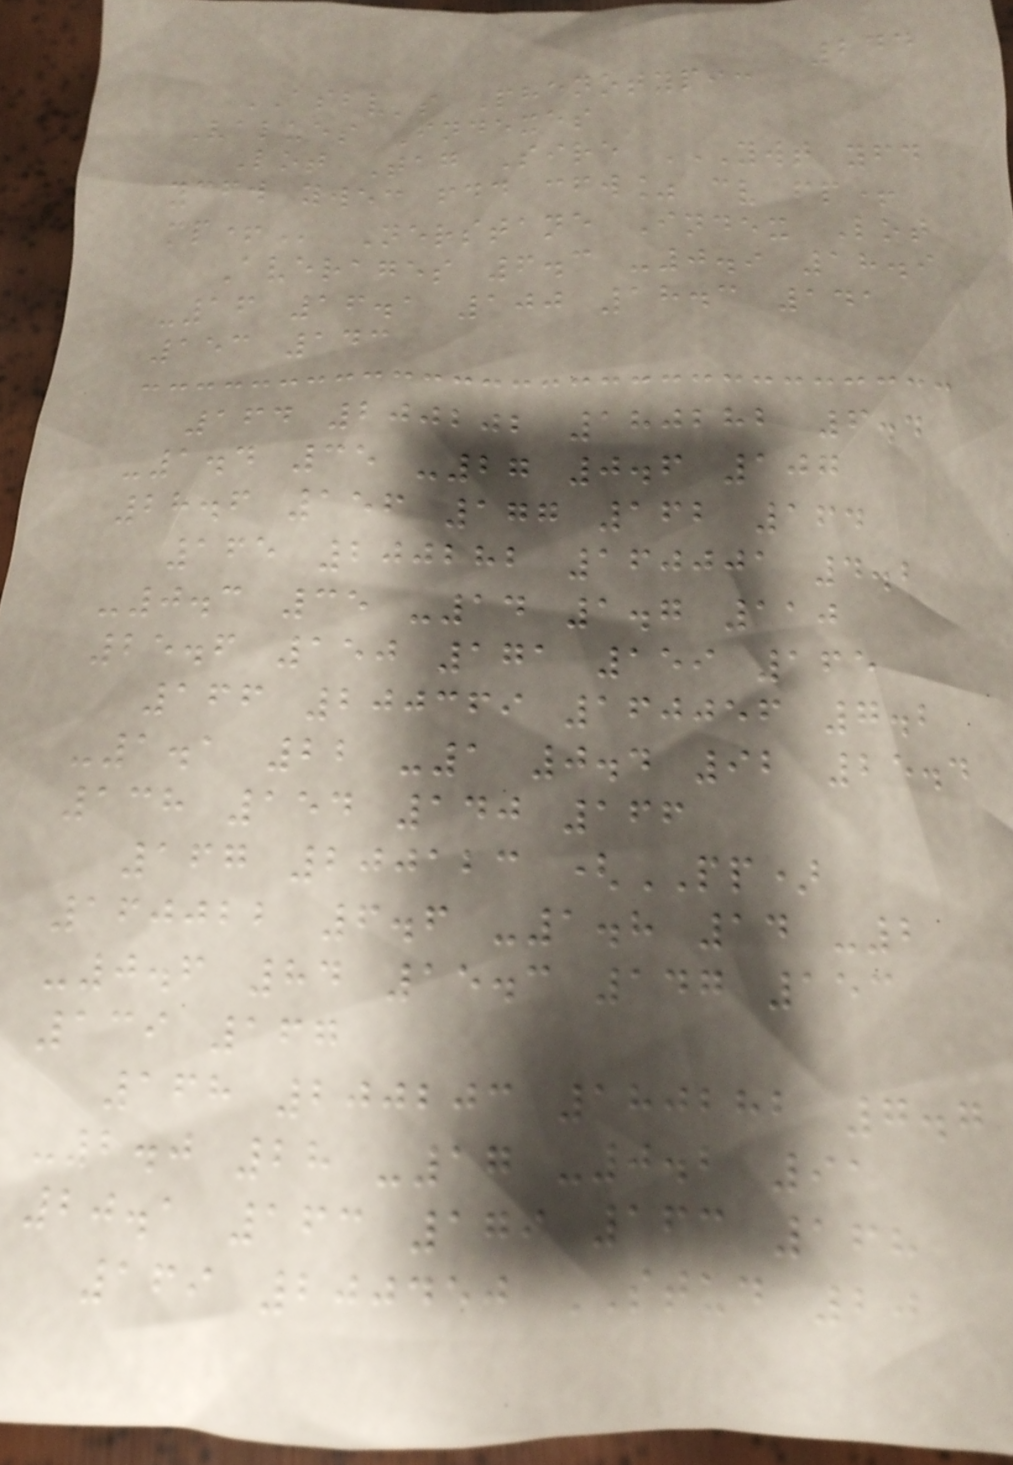244
ASBV's Phenotypic
Values Indexes
Lot Tag Sire YWT YFD
YCFW YWEC FDD CFW% CV FP+
MP+ Nerstane Index Lot
Averages 6.3 -0.9 18.9
-16 16.1 100 18.3 141
153 143
164 200202 180282 6.4
-1.4 35 -27 0.6 107
28.6 156 177 162 164
165 200282 160001 4.2
-0.3 35 -14 1.7 110
25.6 150 171 159 165
166 200369 160056 7.2
-1.1 22 -1 0.4 92 25.4
138 154 140 166
167 200123 (PP)
160022 6.6 -1.8 14 -2
-0.6 84 15.3 147 153
139 167
168 200203 180282 7.7
-2.0 28 -17 -0.2 91
20.1 163 179 163 168
169 200450 STUD 20
